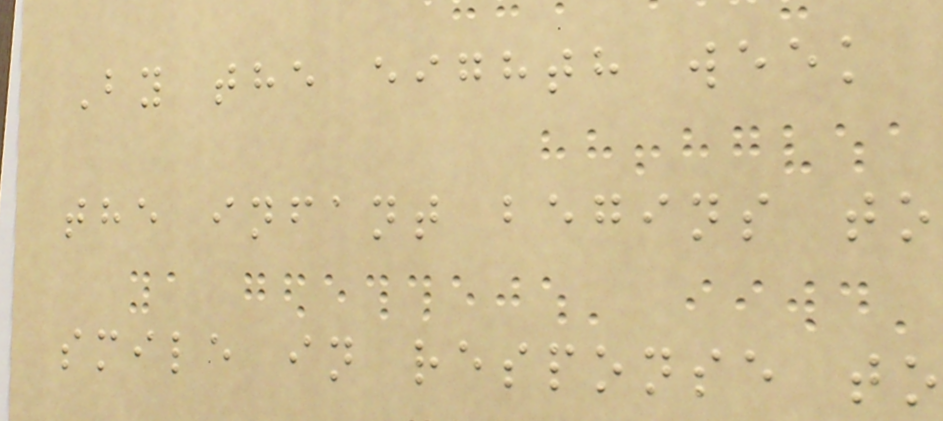By the eighth week
the infant begins to
smile in response to
